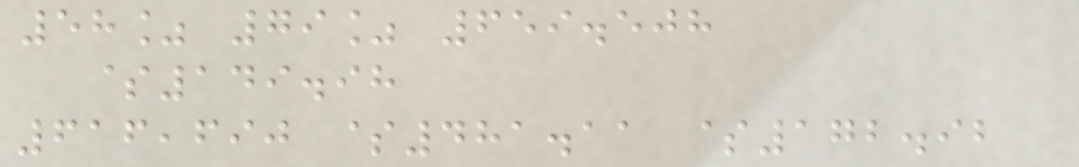58% 79% 659.508
$149.98
616,690 $481.11 $172.92
